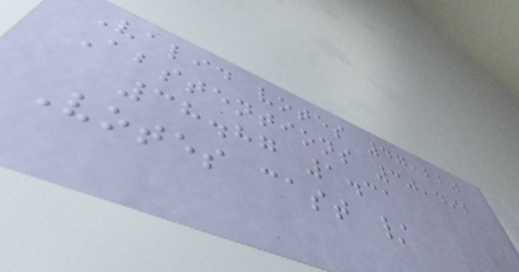Valid votes 47,220
Abstentions 30,492
38.87 1.31
Votes cast /
